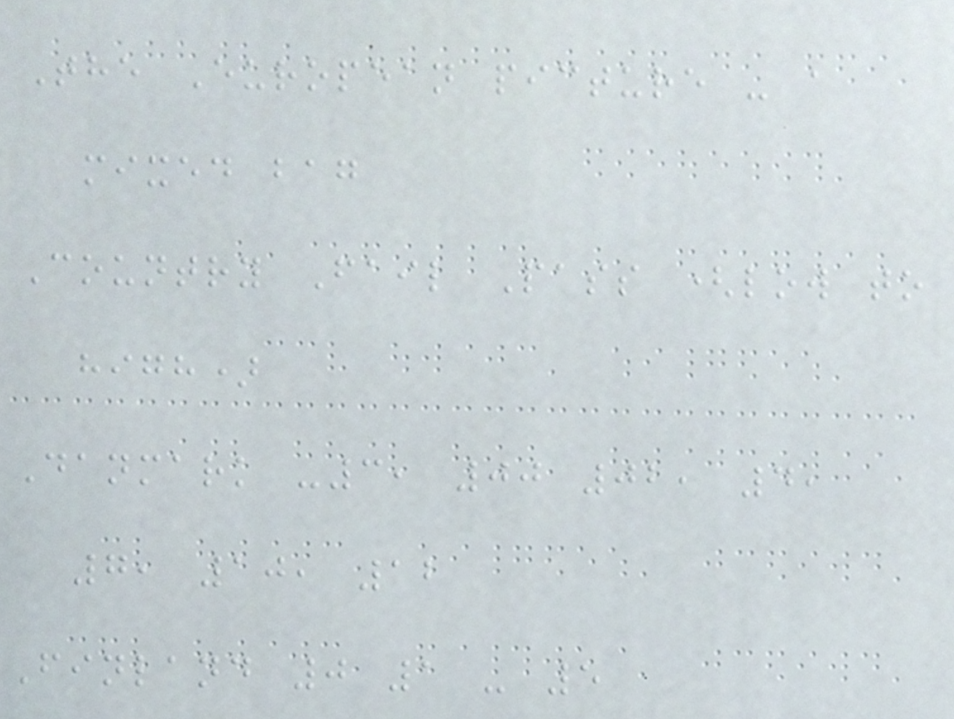The European picture - a
mixed bag
Country Fail Pass (low to
high)
Danmark -3, 00 02, 4,
7, 10, 12
Finland 0 1 - 5
